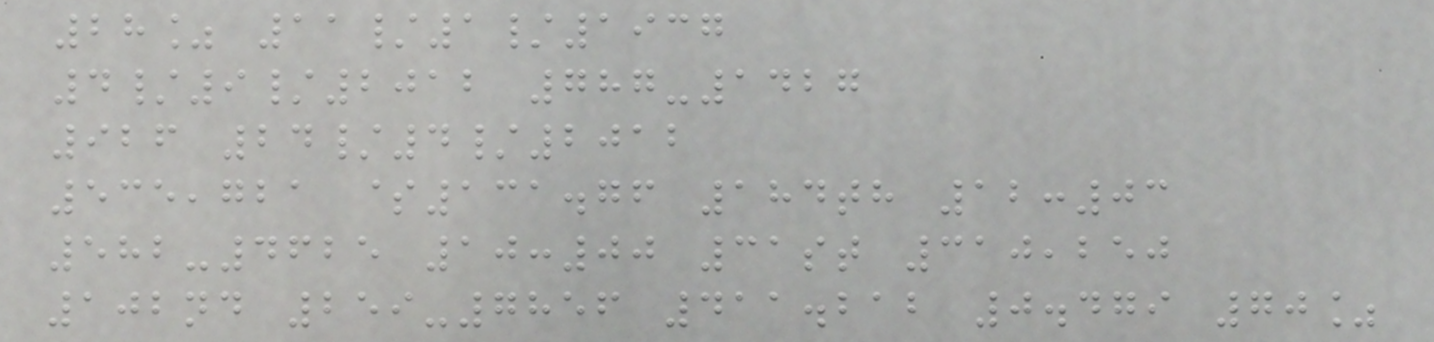28% 11/1/1937
4/9/2012 787-1427
926 24/4/2012
535,721 $131.76 184th 12:03
582-4625 10:00 31st 310,250
102nd 259-7856 411.212 0.479 70%
